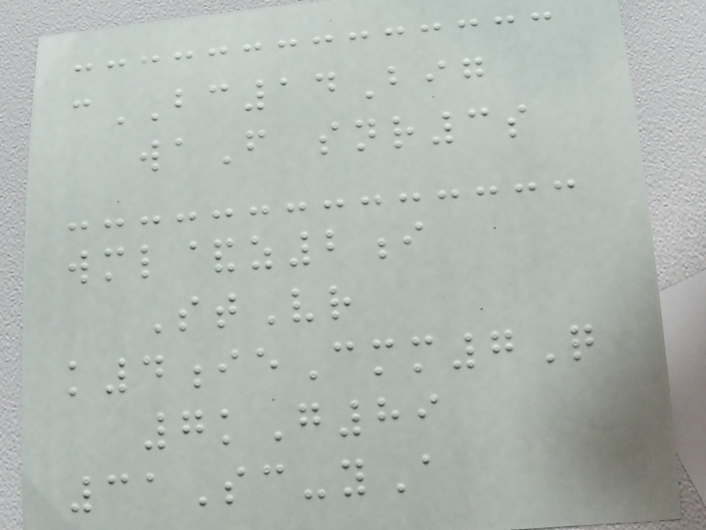cBC14Big
waF snr3s
wml&z2i
StVr
k4ieCmm7Q
7kG89
31Sc-yA
